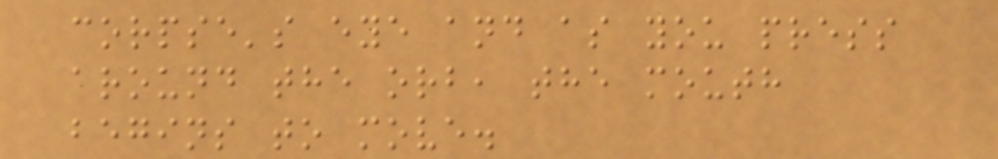corpse's eye and as you press
around the orb, the mouth
begins to move.
